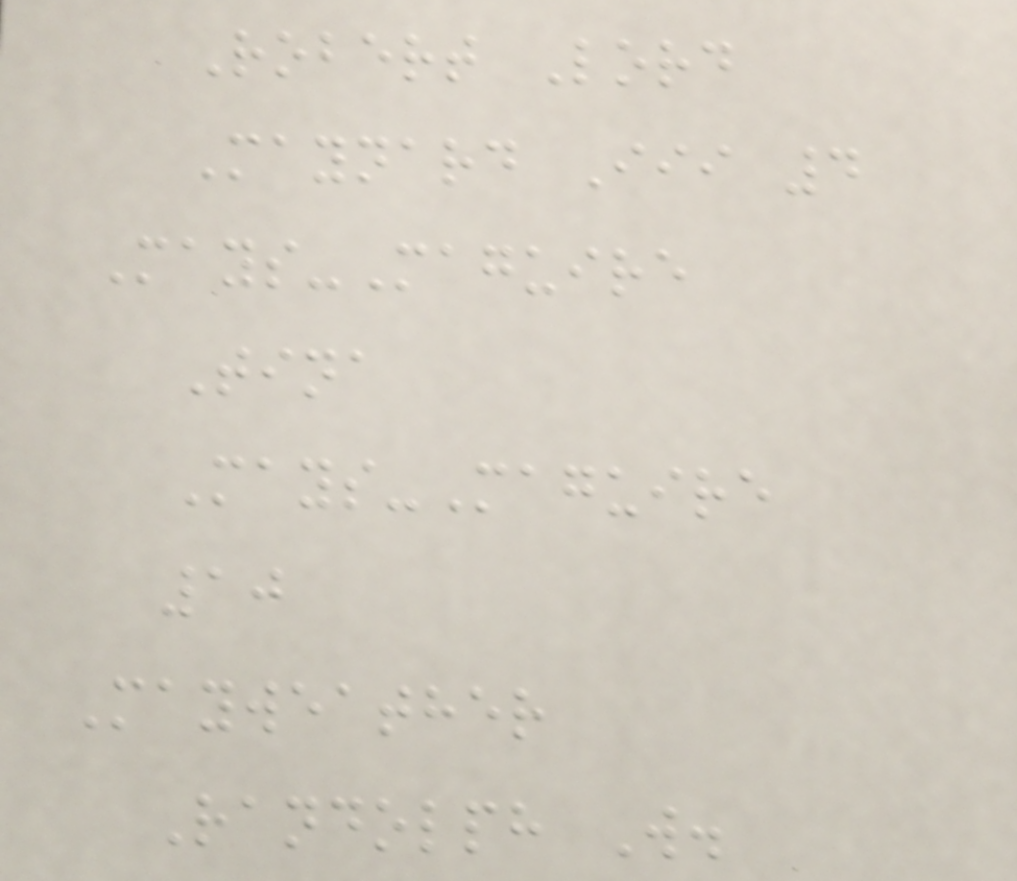Robert Lord
Maynard Iii 4
Mays-Maguire
Tina
Mays-Maguire
10
Mayweather
Randolph W.
